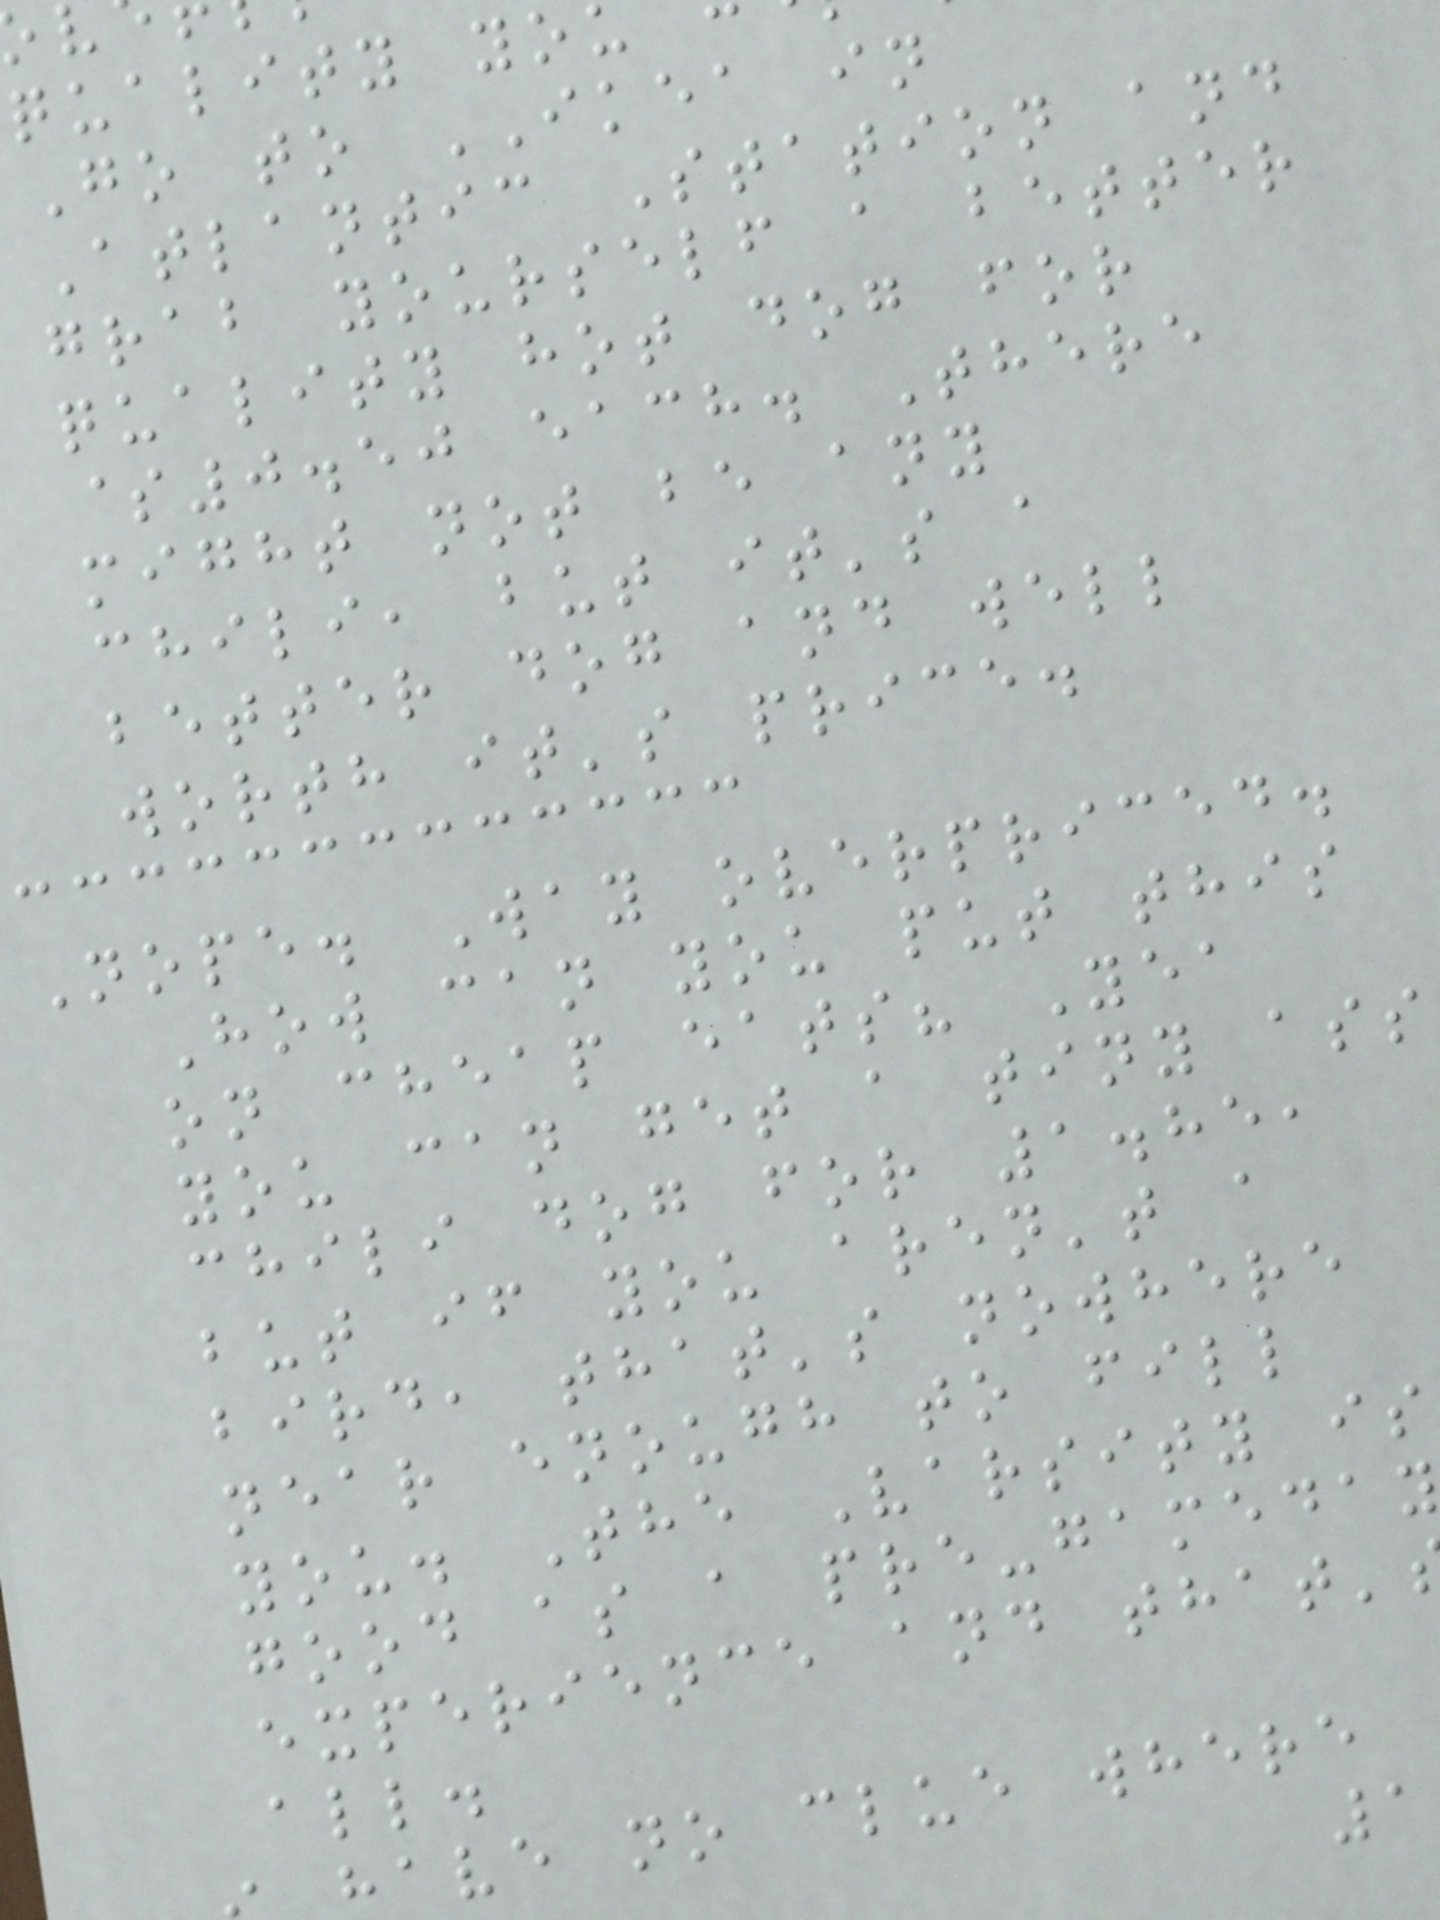quality yo
Go to IKEA in
Atlantic Station and
grab yourself a better
quality hot dog for
$0.50 each. There
might not be any
chili, but it's a
better dog and well
worth it's price.
Nope. Way overpriced.
How can you put this
on cheap eats? Yea
you can get a tiny ass
chili dog for 1.85,
but if you aren't a
bird, that's nowhere
near enough to fill
you. The Varsity is
good as a pre-gameday
experience and that'
all.
have no clue where
